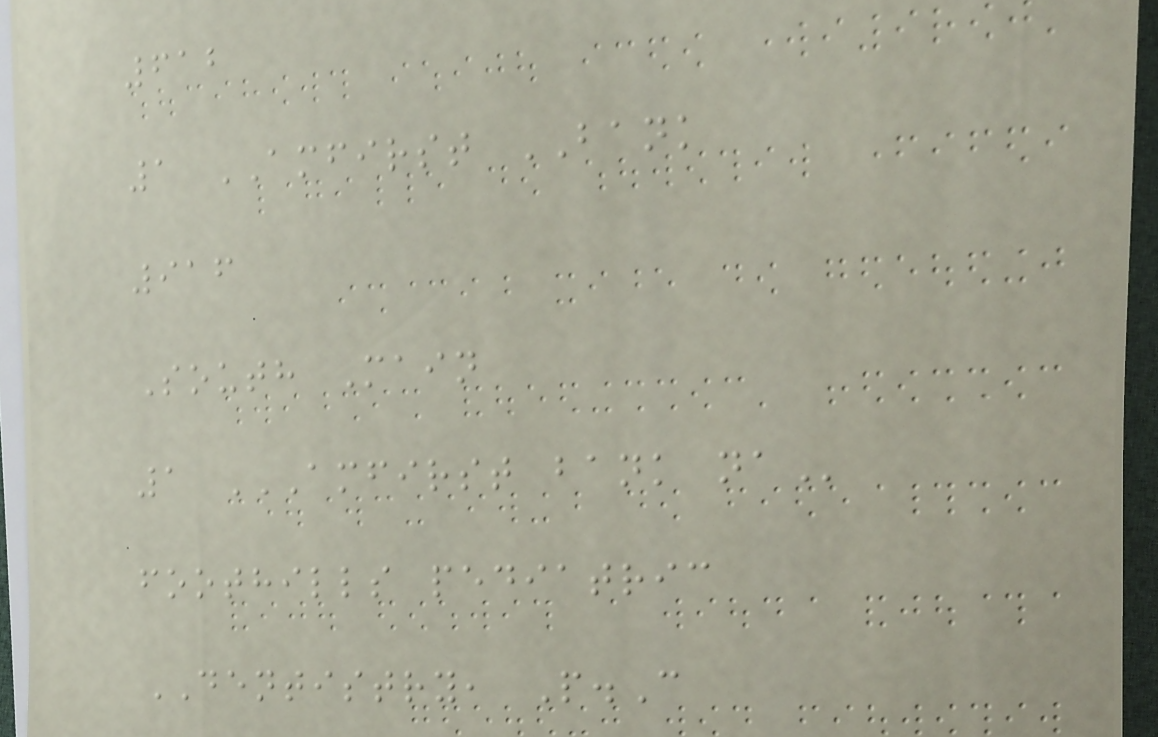612
1 AMFIRST BANK
916
South Main
1 AMFIRST BANK NA
foothills pediatric
DENTISTRY, P.C
